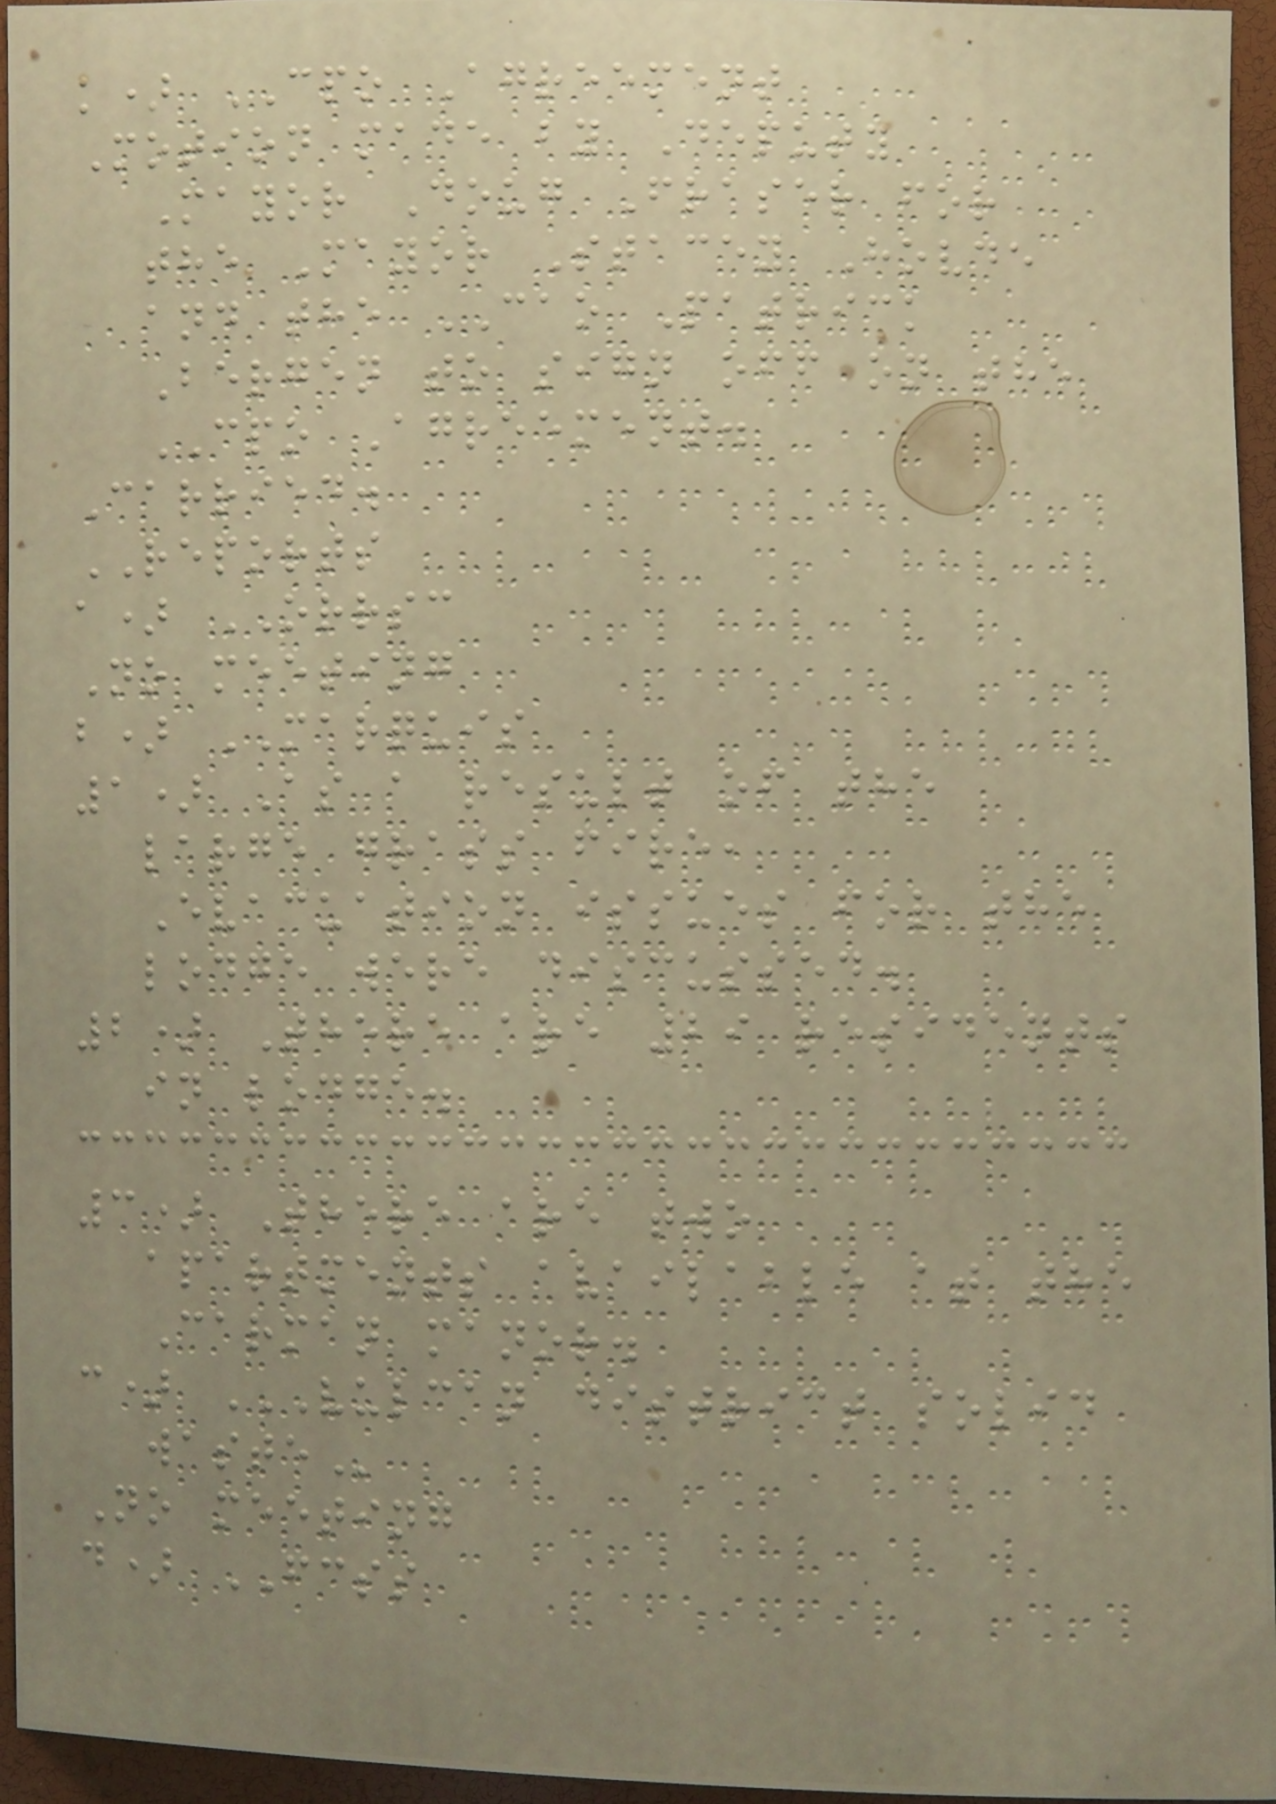k) CPO Agreement
Motion made by Deputy
Mayor Doug Fraser for
the Mayor Stacey Hovde
and the CAO Patrick
Bergen to sign off on the
CPO Agreement.
Carried.
REPORTS
a) ORRSC
No meeting
b) MARQUIS
1) As a result of the
large grass fire,
Evacuation issues for the
lodge were discussed.
2) There are 29 residents
in lodge.
3) There are two
apartments available at the
Carman manor.
c) VULCAN DISTRICT SOLID
WASTE
No meeting
d) FCSS
